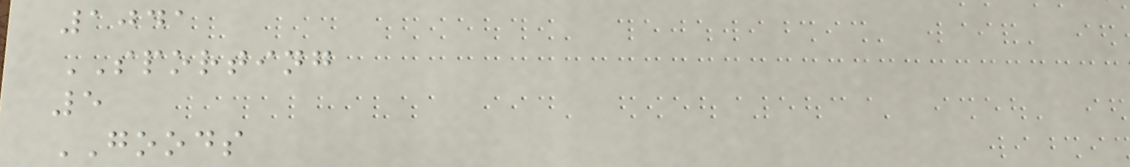1041
SPORTING
5
GOODS
